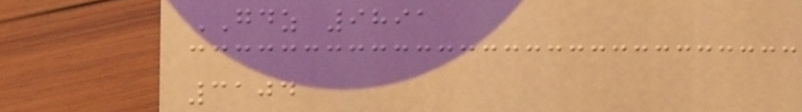GDZ 9891
3104
